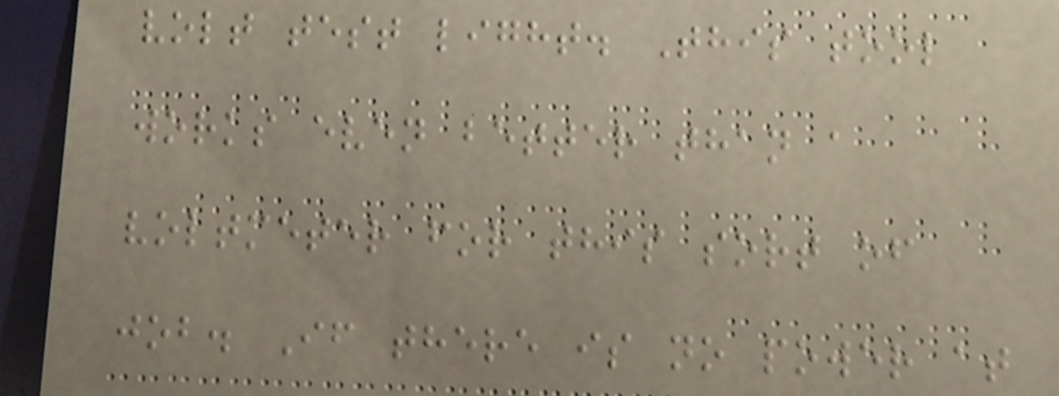volt test light. This tool
works even better than a
voltmeter for this sort of
job. If there is no power at
